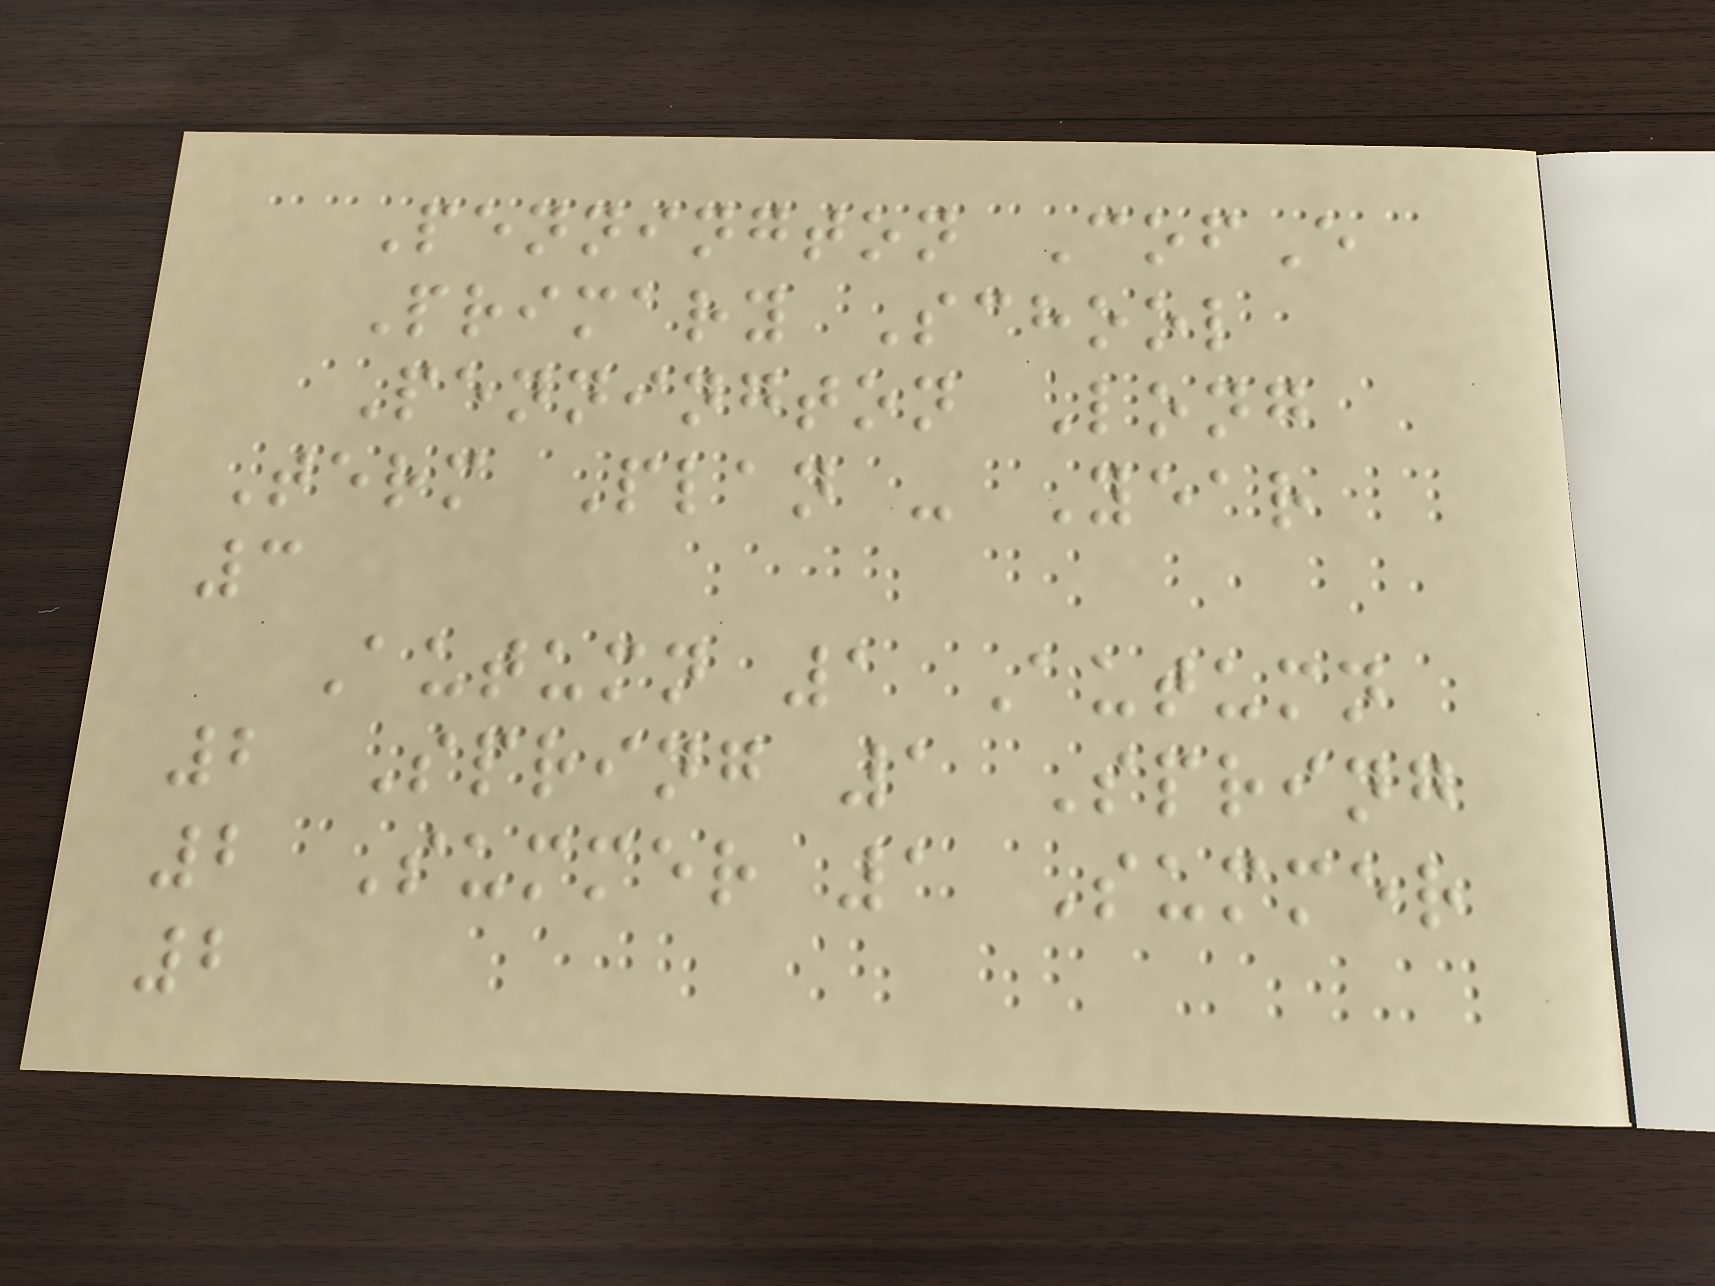Pennington CofE
Primary School
Pennington Long
Term Plan - Year
3
Autumn 1 Autumn
2 Spring 1 Spring
2 Summer 1 Summer
2
